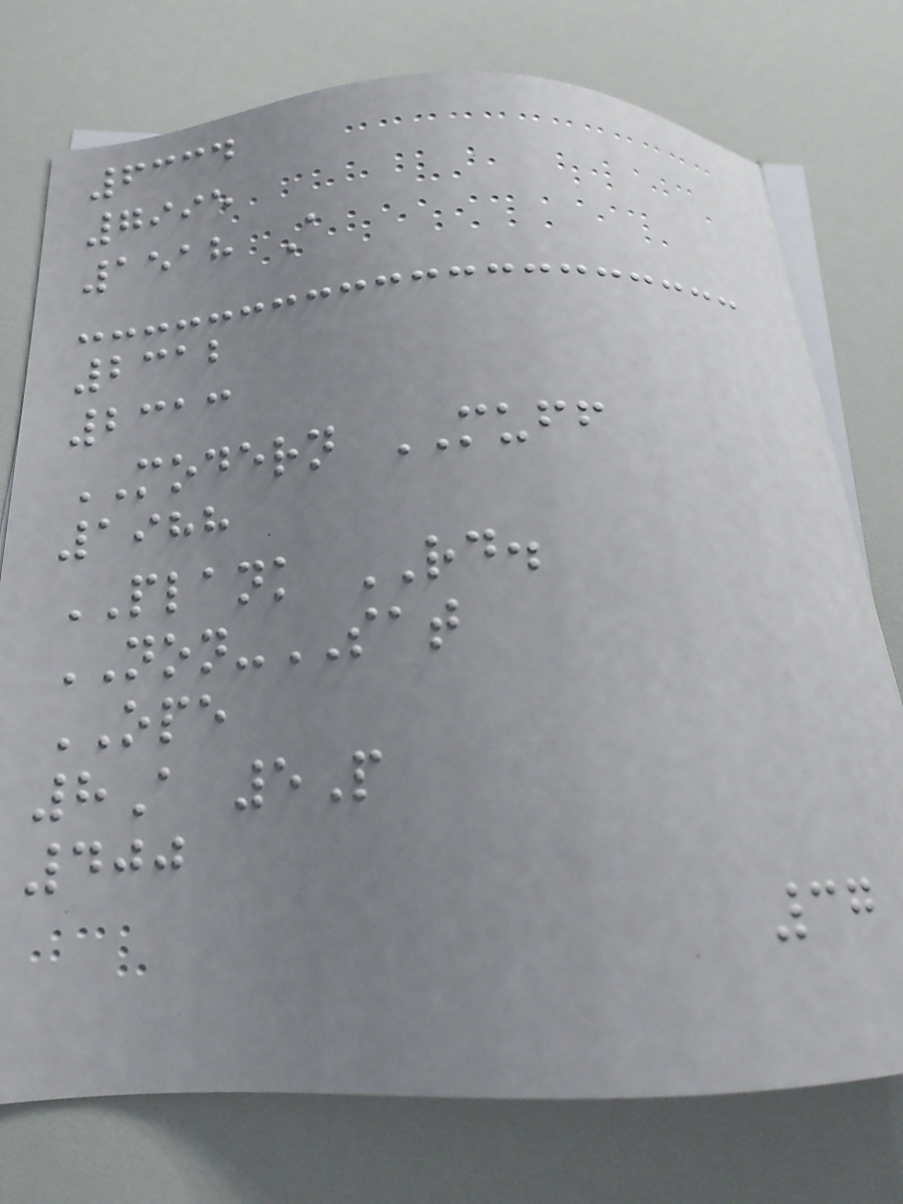6334
7995
1518 A
2312
2313
MODERN MUFF
1988
PLANK RD.
NON-SAT
OPE
8A 5P
400
37
